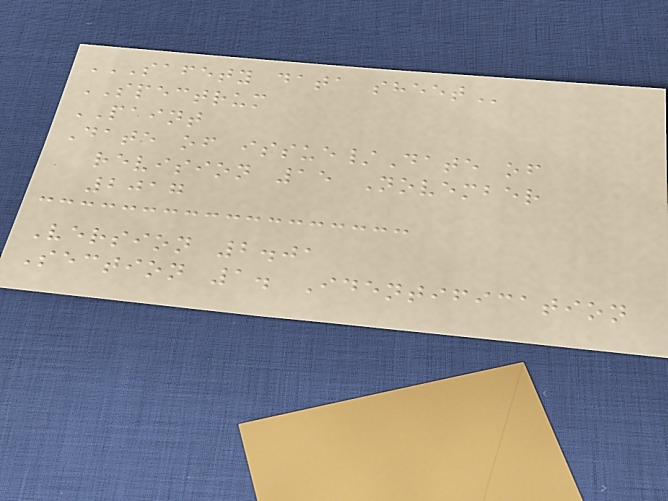SAFETY DATA SHEET
SPECTRUM
PAINT
Date of issue/Date of
revision 15 November
2017
Version 2.01
Section 1. Identification
